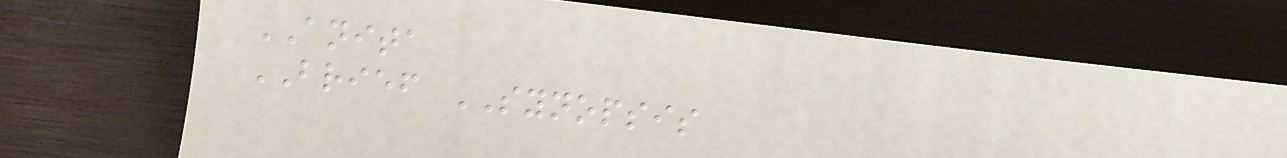ANITA
BRIEF SYNOPSIS
